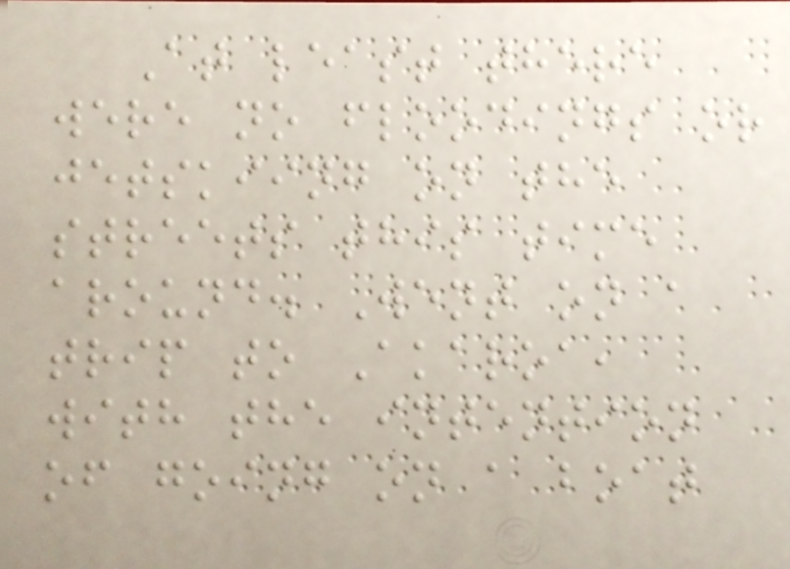At least there
were no floodings or
jetskiing on the
streets this time
around. Went on a
trip to Akaroa,
with the intention
of going on a boat
